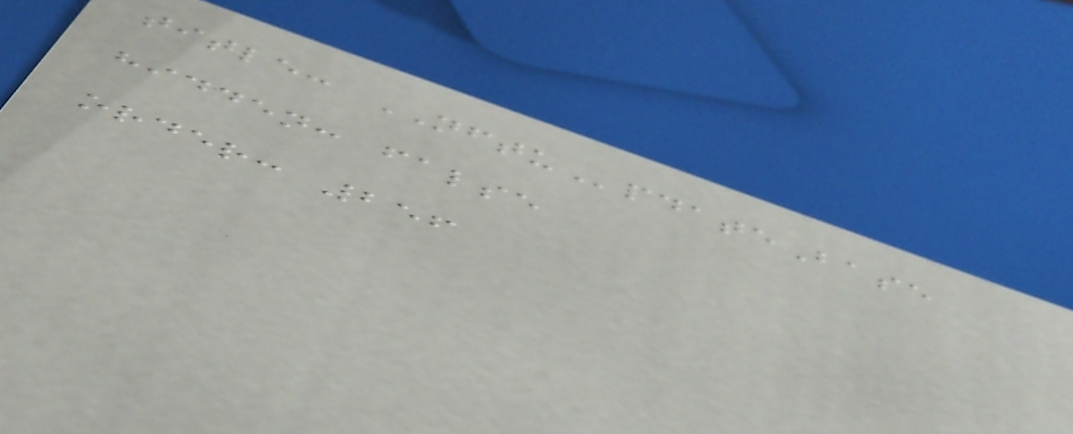title: NFTUpdateBase
hidden: false
order: 256
